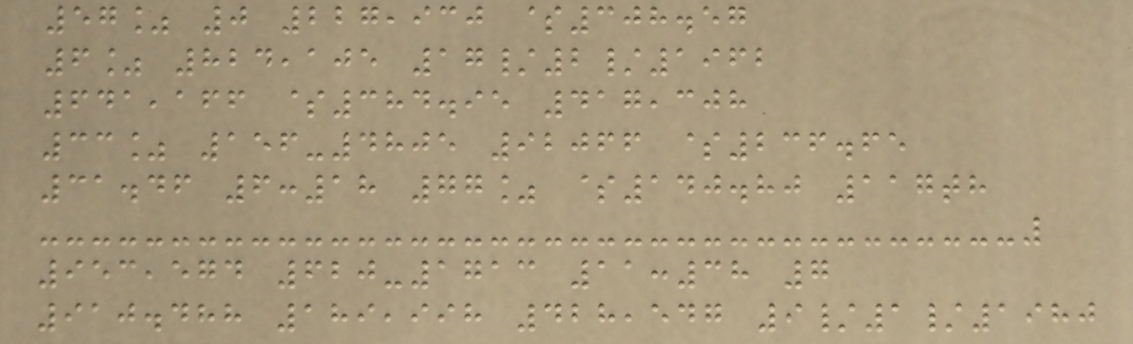57% 0 227,930 $308.57
6% 824,105 17/2/1962
641,166 $384.95 417,308
33% 156-4805 92066 $236.65
31.46 6:18 77% $140.80 117th
953,574 620-1713 11:38 7
910.488 189,998 428,547 9/1/1980
